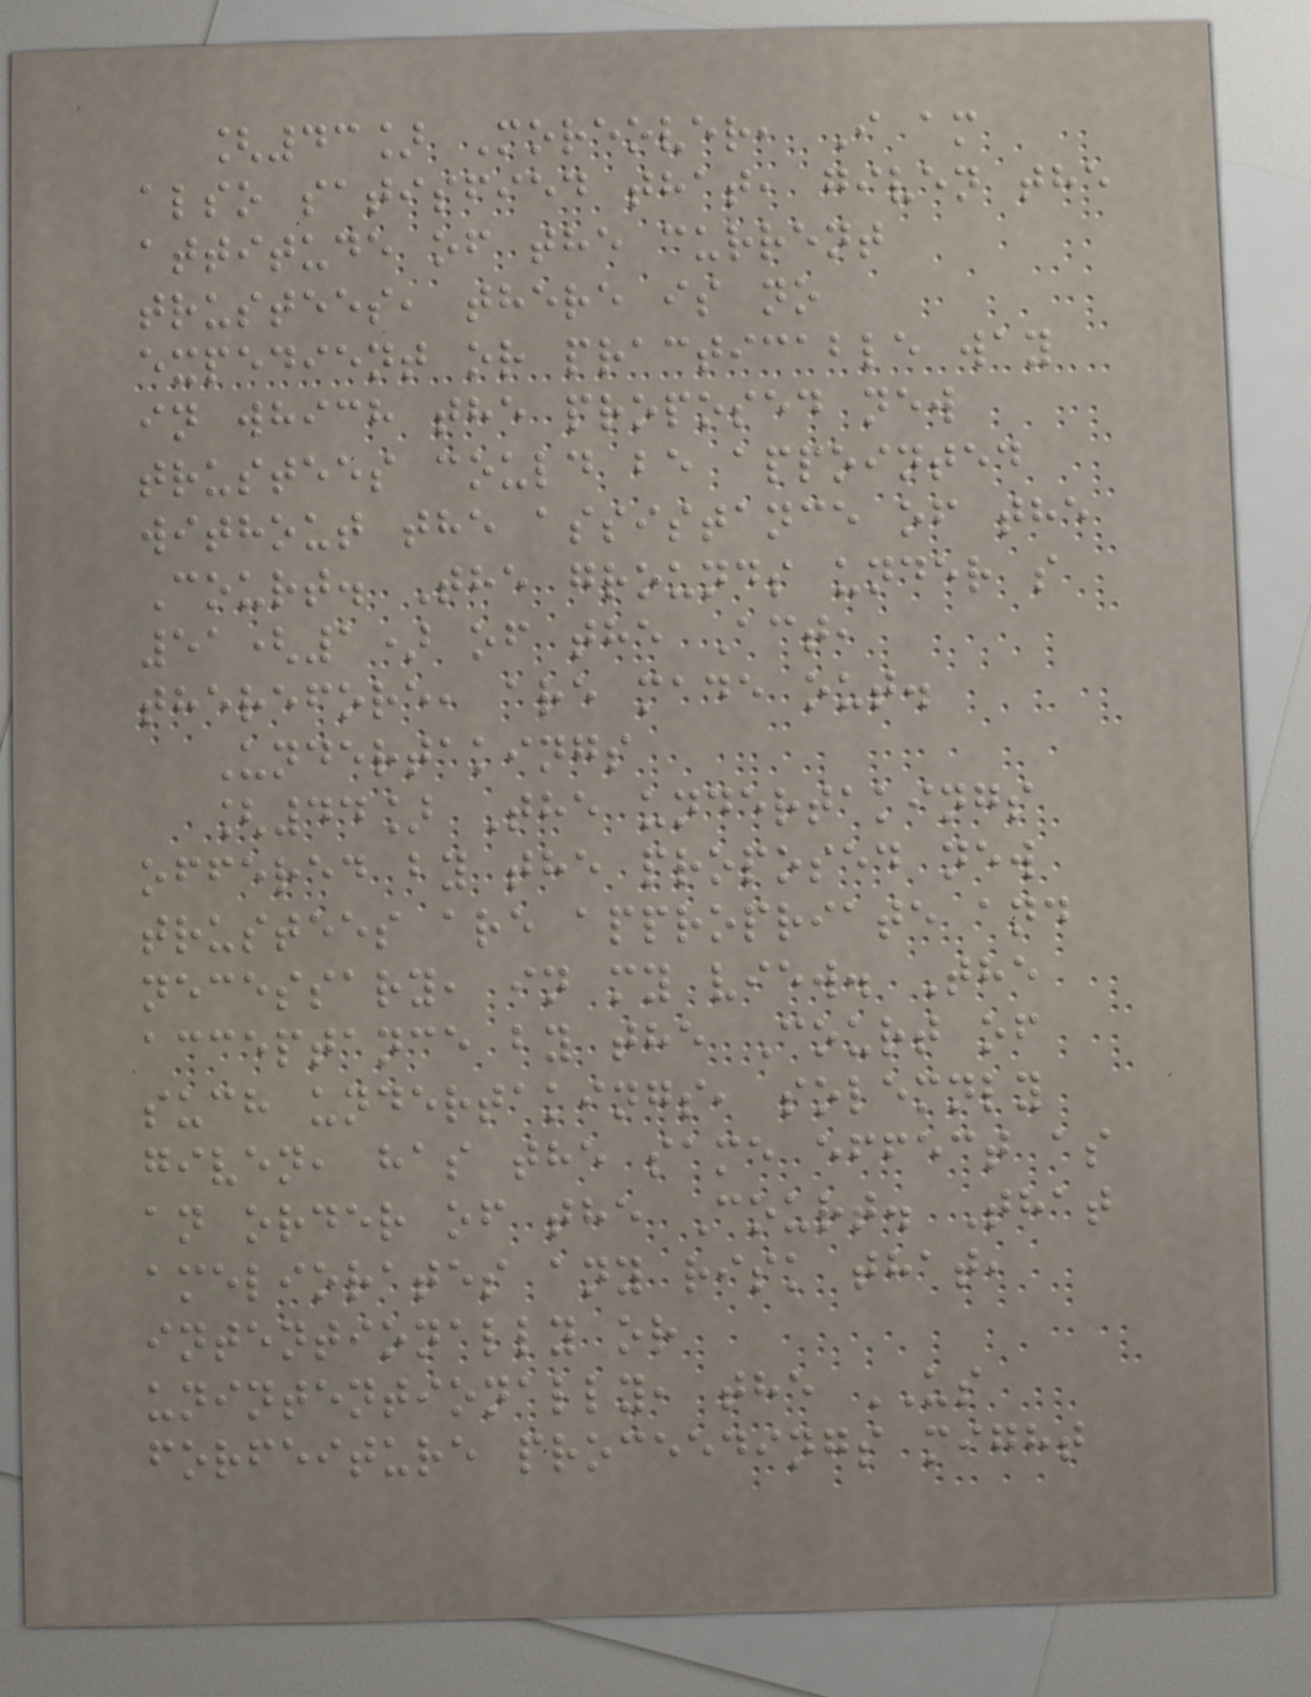[43] Moreover, I am
also satisfied that, given the
attitude of the current
trustees, there is no
expedient or practicable way
in which the proposed new
trustees could be appointed
without the assistance of the
Court. The grounds under s
51(1) of the Act,
therefore, are made out.
Undertakings
[44] The undertakings
offered by the proposed new
trustees are appropriate and
necessary, in my view. The
acceptance by the Court of
such undertakings, solemnly
given, has the same effect as
an order of the Court. That
ameliorates any risk that,
intentionally or
unintentionally, the US
forfeiture proceedings might
